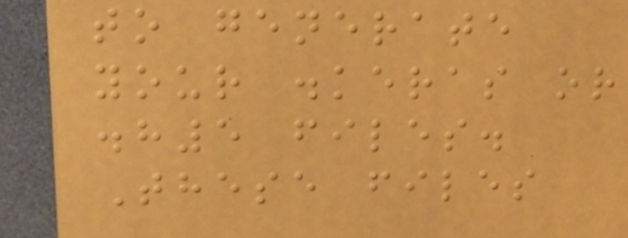to generate
your .keras or
.h5 files.
These files
